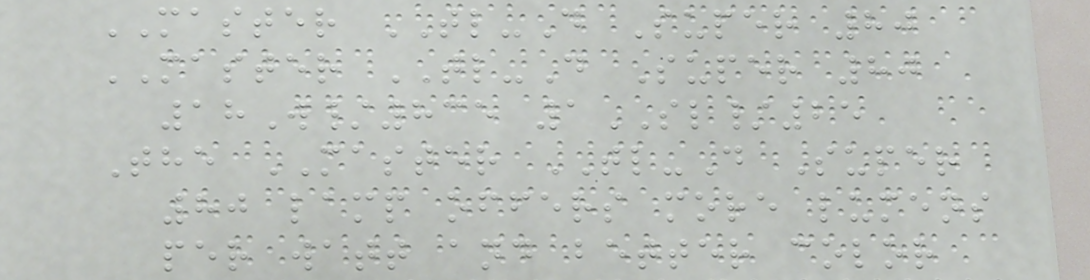MASTER TL-D Super 80
MASTER TL-D Super 80
18W/835 1SL/25
The MASTER TL-D Super
80 lamp offers more lumens
per watt and better color
